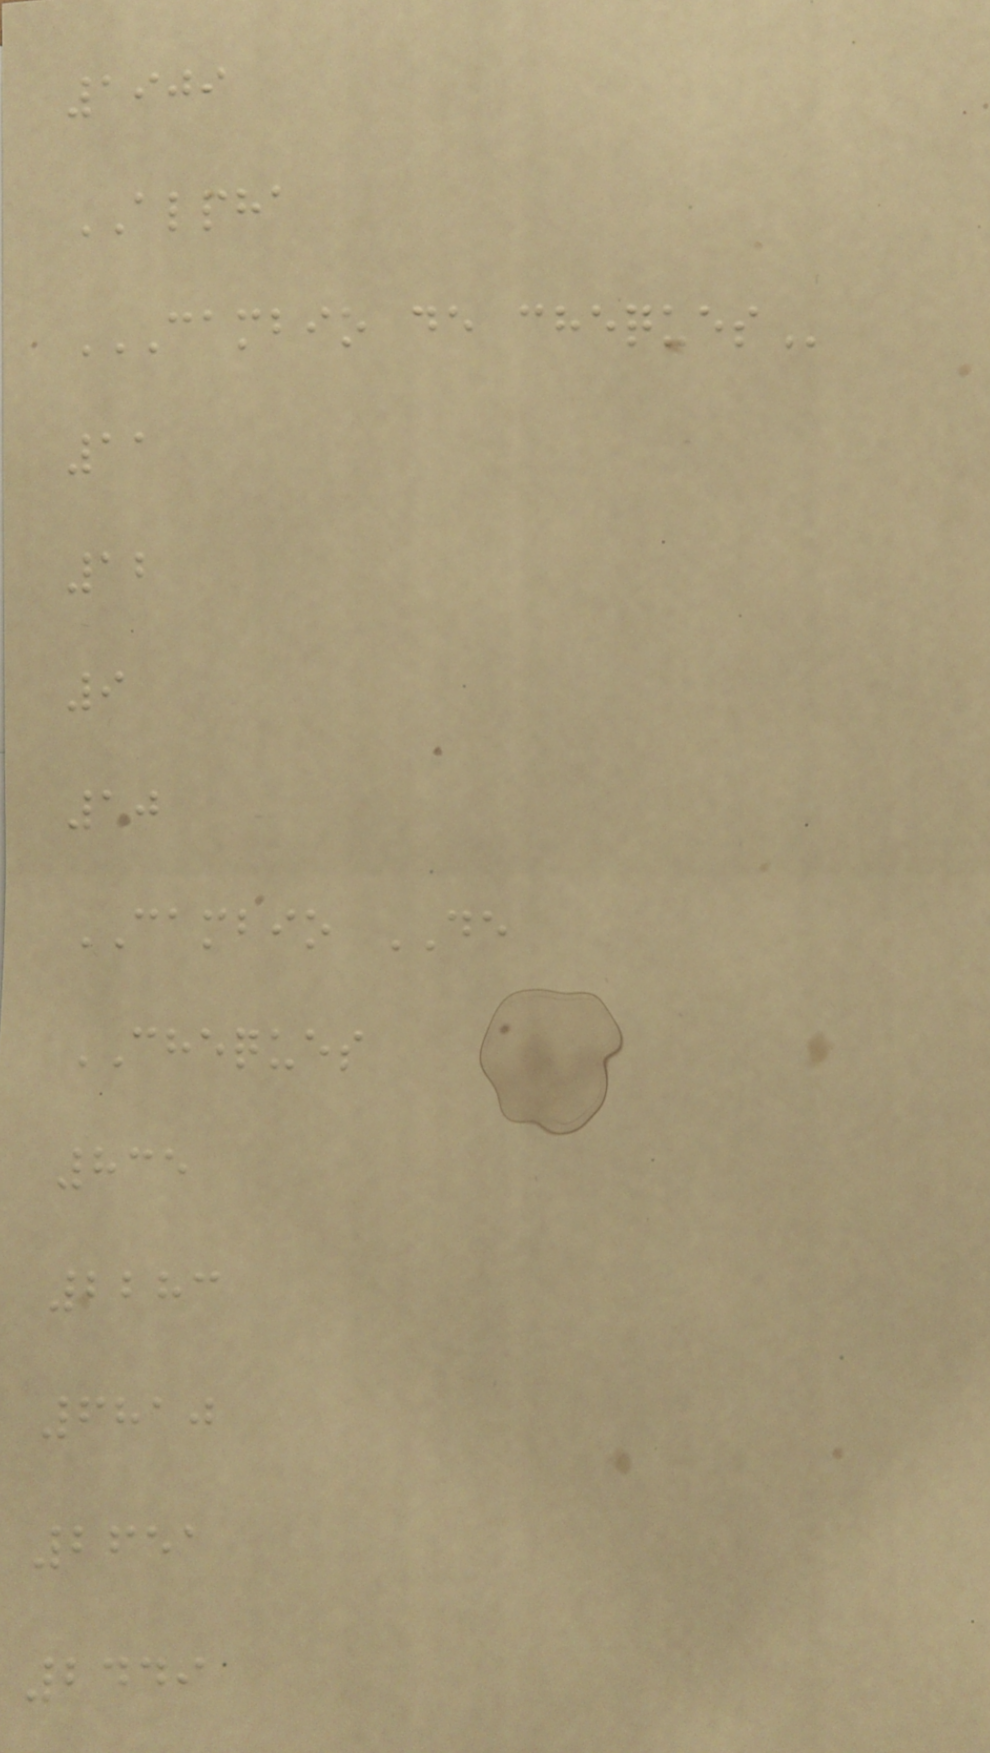1909
ALPHA
CAMBIO DE CHEQUES
11
12
9
10
CAMBIO DE
CHEQUES
835
2283
6810
2651
2449
